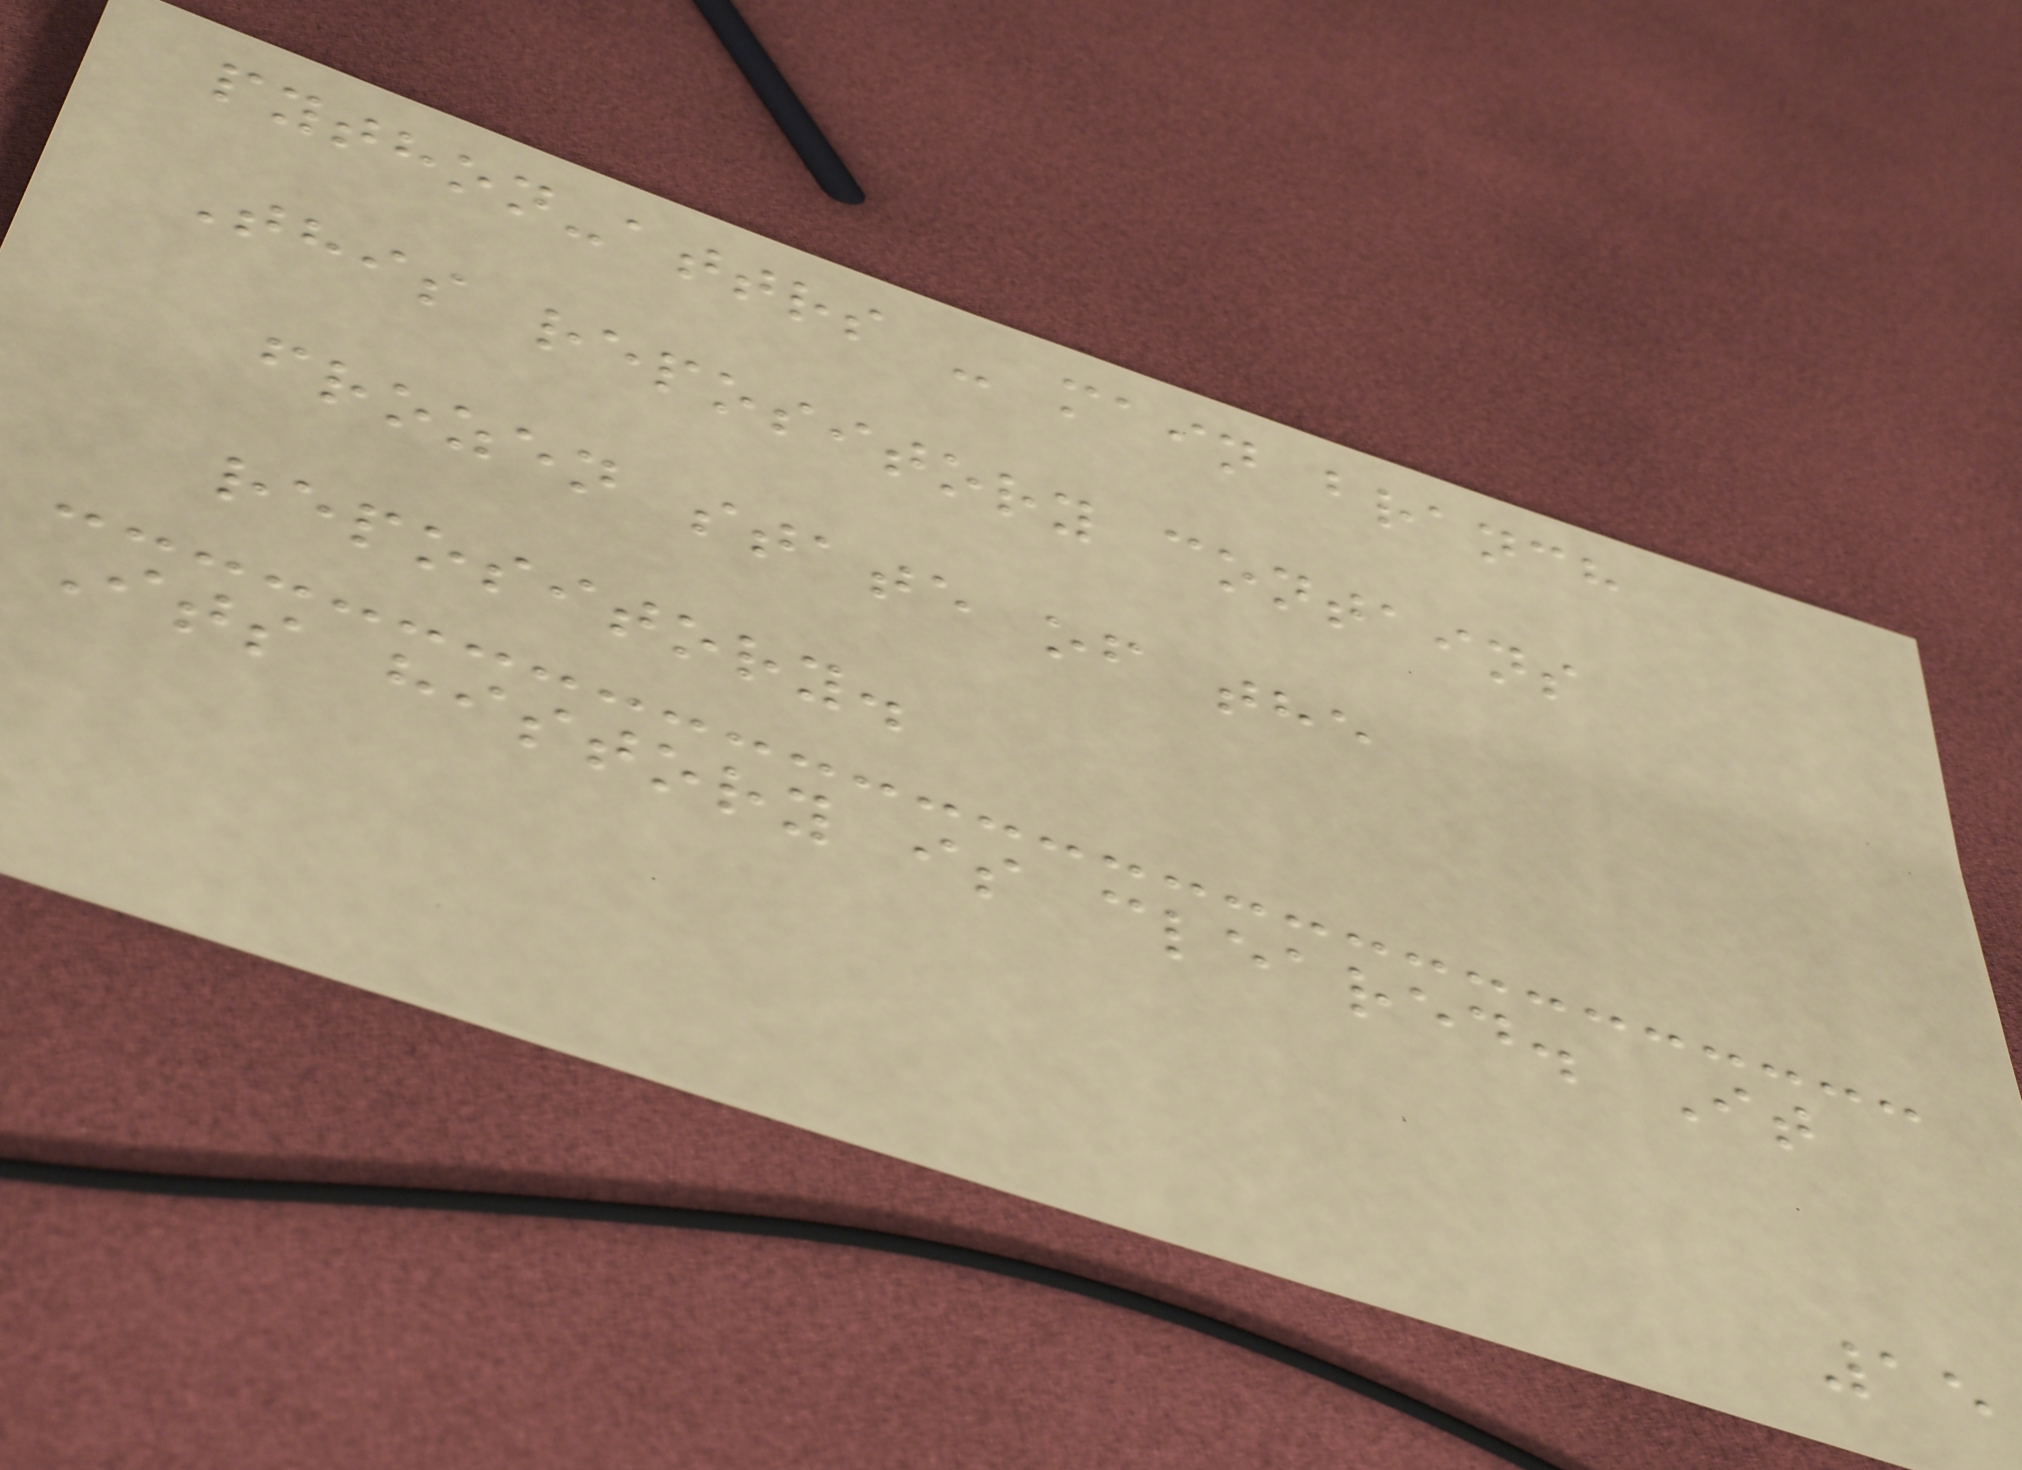python-attrs - main branch
This repository contains
frozen state of the
repository.
Its history is cleared. It
15
